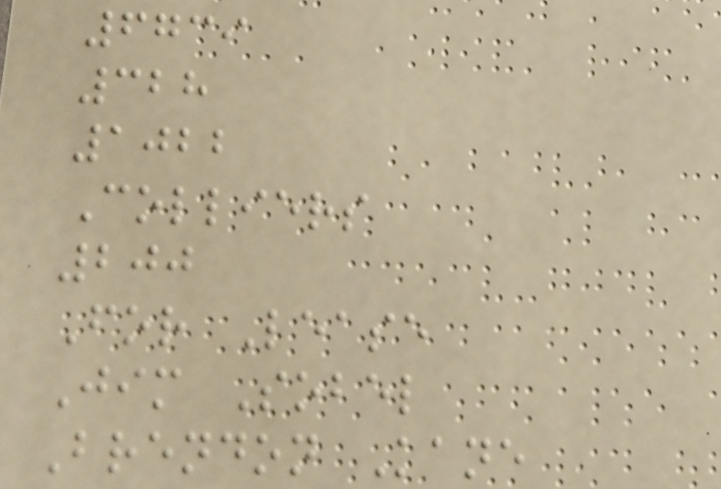6739
328
1022
Colliers
200
For Lease
Jim Sobel
Brendon Kane
